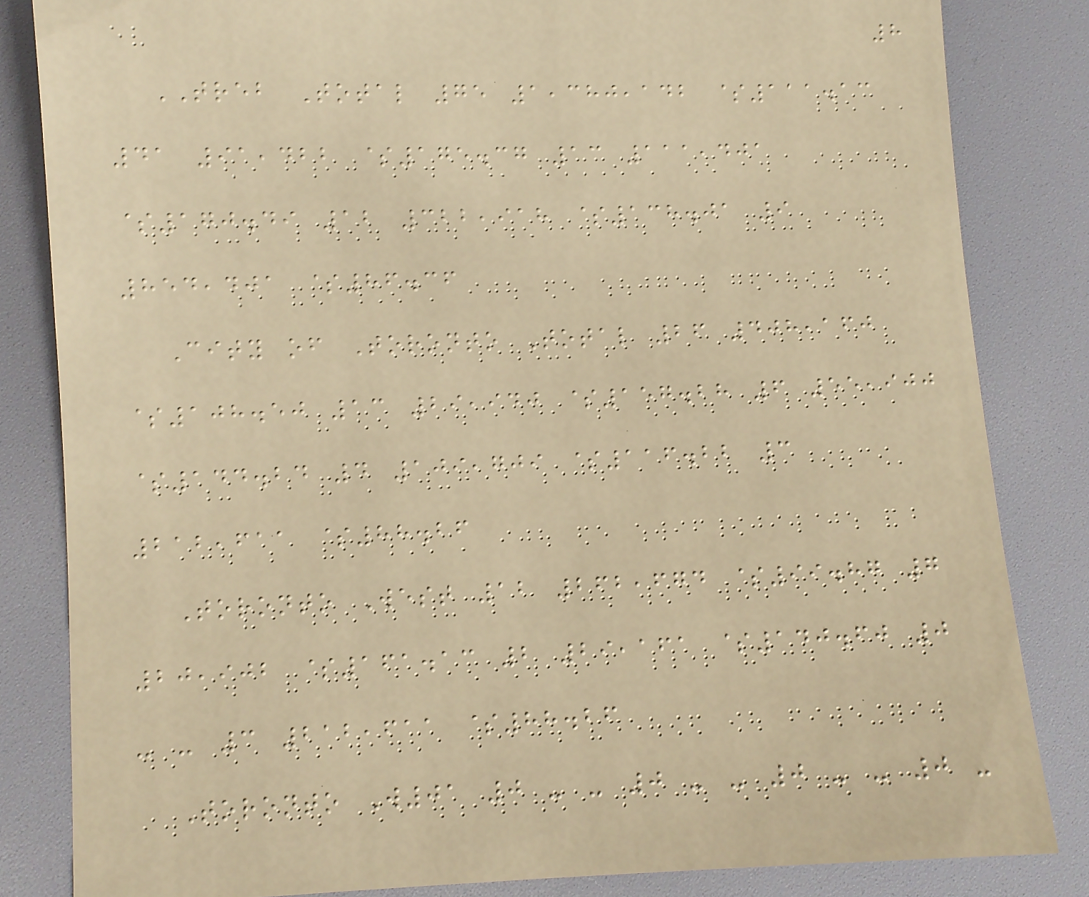8
TREB Total 75 1,380,142 $111.13
41 91,422 $175.37 13 111,401
$170.49 12 322,918 $138.01 9
854,401 $86.36
City of Toronto Total 26 408,160
$108.50 13 29,940 $157.28 6 55,900
$144.24 4 109,709 $116.22 3
212,611 $88.26
Toronto West 12 262,674 $99.87 7
20,902 $161.13 2 29,161 $140.60 0
- - 3 212,611 $88.26
Toronto W01 0 - - 0 - - 0 - - 0 -
